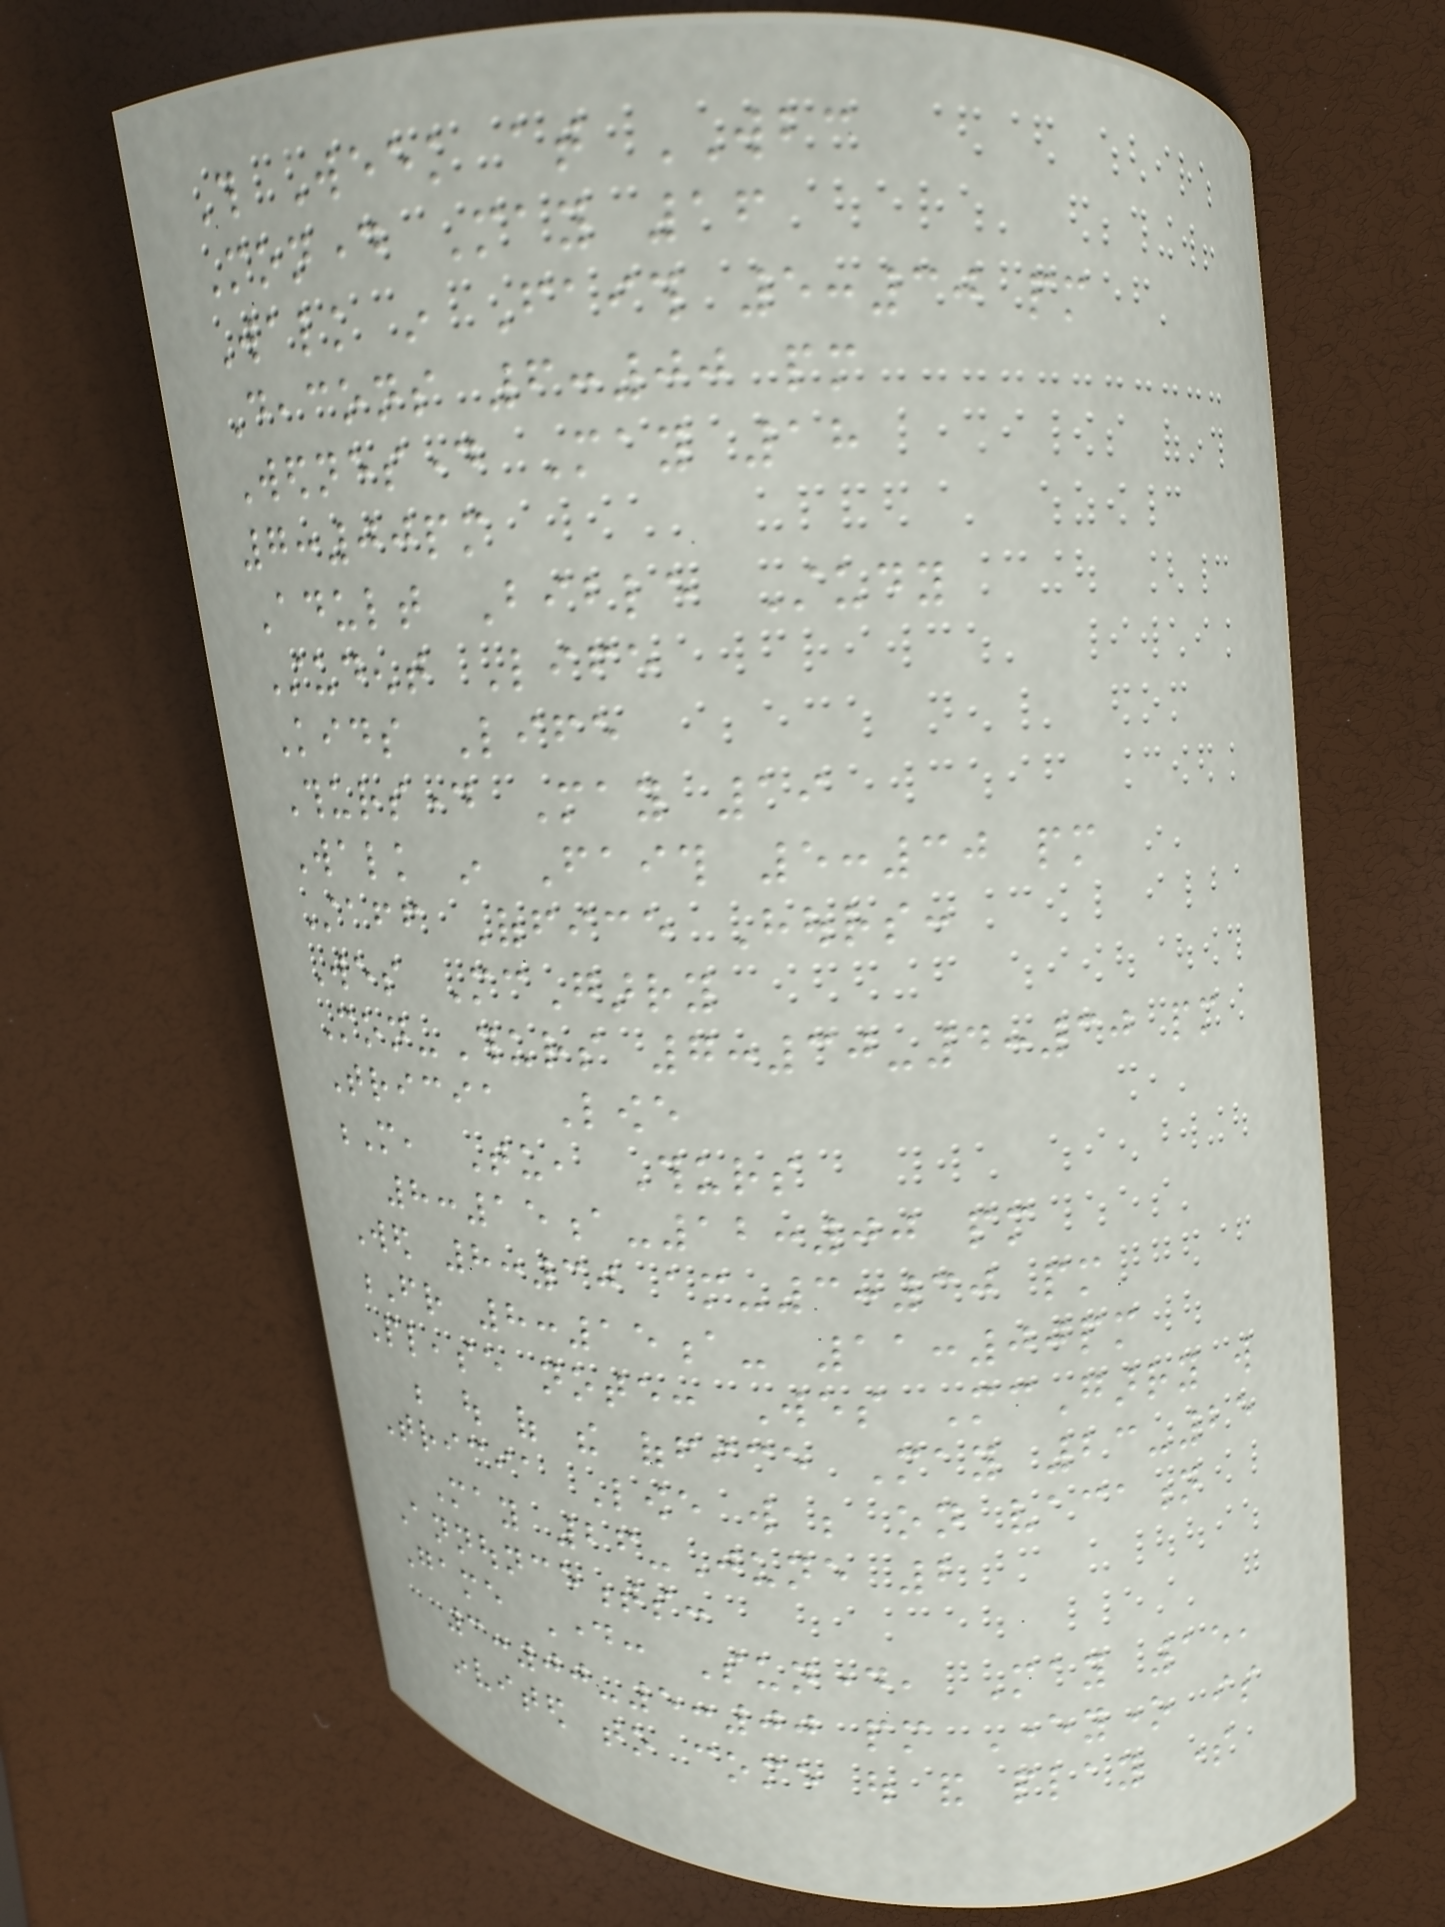This Week at WBC
Monday May 16
Walk in Faith 5:30 pm
Deacons 6:00 pm
Wednesday May 18
7:00pm
Adult Bible Study
Student Life
Kids Life
Thursday May 19
Walk in Faith 5:30 pm
Staff Office Hours:
Wes McGarry
Mon-Thurs 7:30-4:30 pm
Tricia Lowe
M, Tu, Thurs
8:15a-12:00 pm
Wed 8:30 am-3:30 pm
Fr 8:15a- 11:00pm
Please note: Wes McGarry will
be out of the office May 23-25
Tricia Lowe will be on vacation
May 26-June 2
Announcements:
Game Day: Sunday, May 15,
3:00-5:00 pm Everyone is
invited to come out and play some
